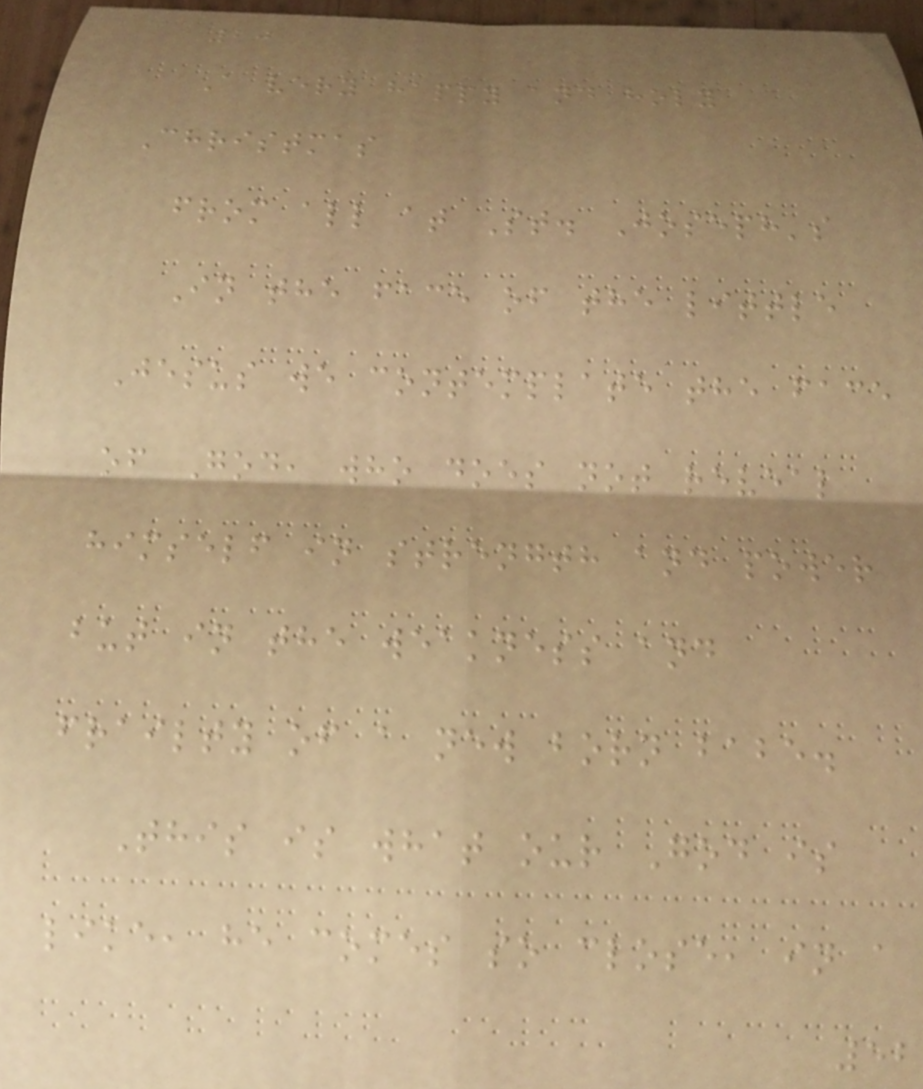20
A very happy and holy
Christmas
from all at St. Joseph's
In the face of the little
Jesus we contemplate the face
of God, who does not reveal
himself in strength and power
but in the weakness and
frailty of a new born babe.
This is what our God is
like, he comes so close, in a
52
